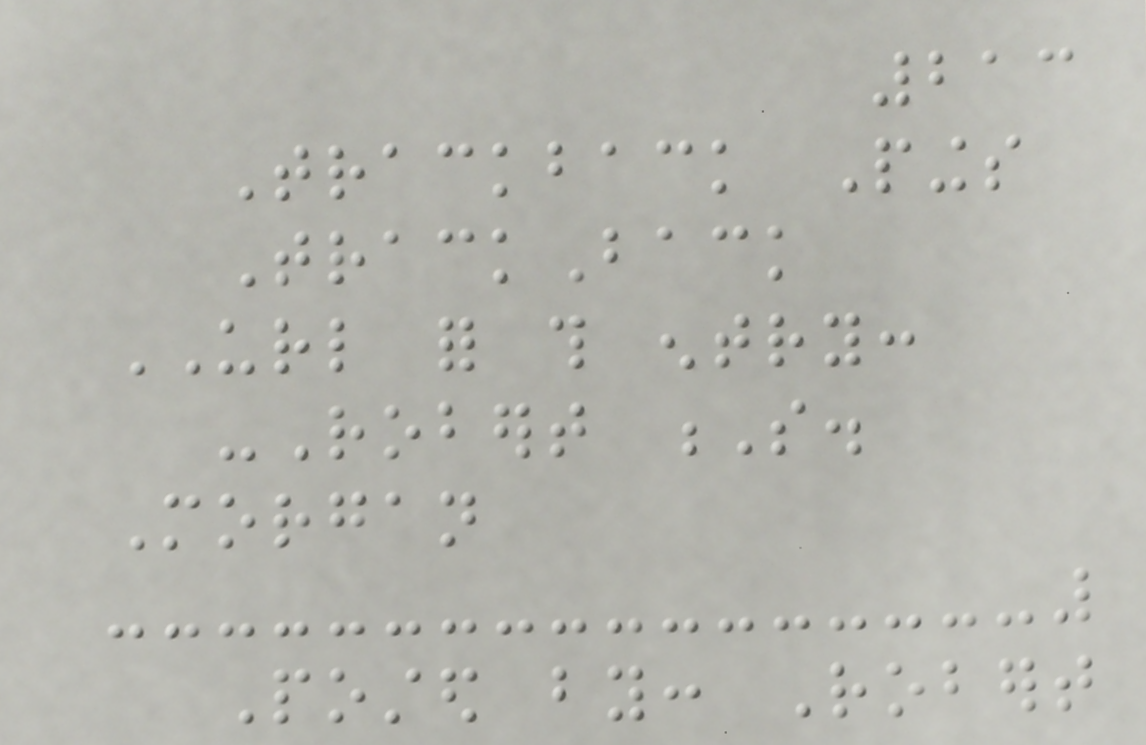213
Trackback Pings
TrackBack
URL for this entry:
-Robert S.
Morgan
Posted by: Robert
